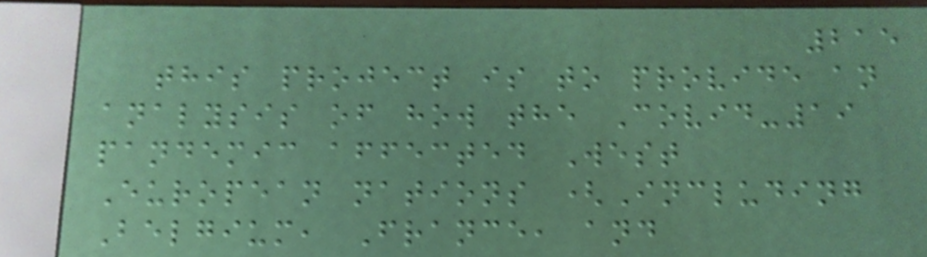215
this project is to provide an
analysis of how the Covid-19
pandemic affected West
European nations (Including
Belgium, France, and
